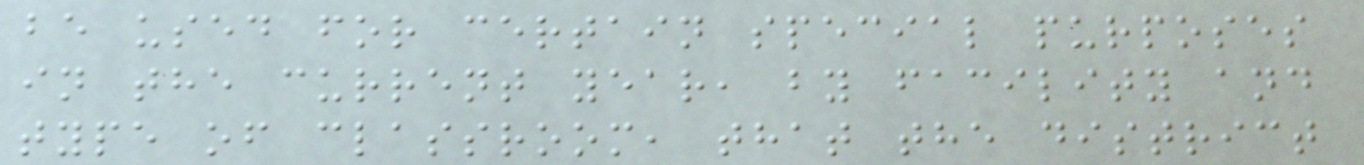be used for certain special purposes
in the current year, by facility and
type of classroom, that the district
